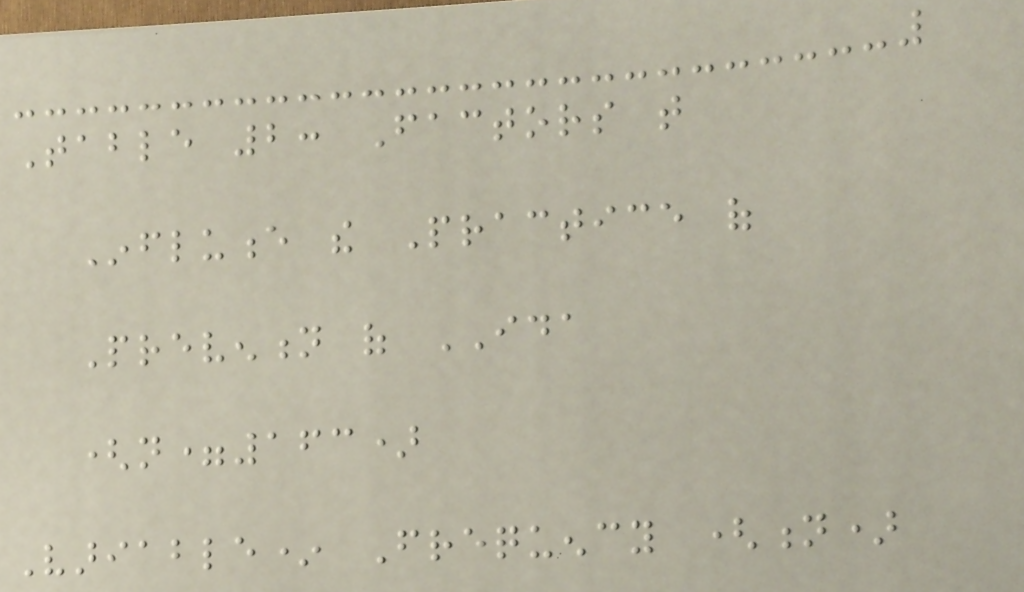Table 2: Factors that
Influence the Practice of
Prevention of IDA
(n=163)
Variable* Frequency (n)
